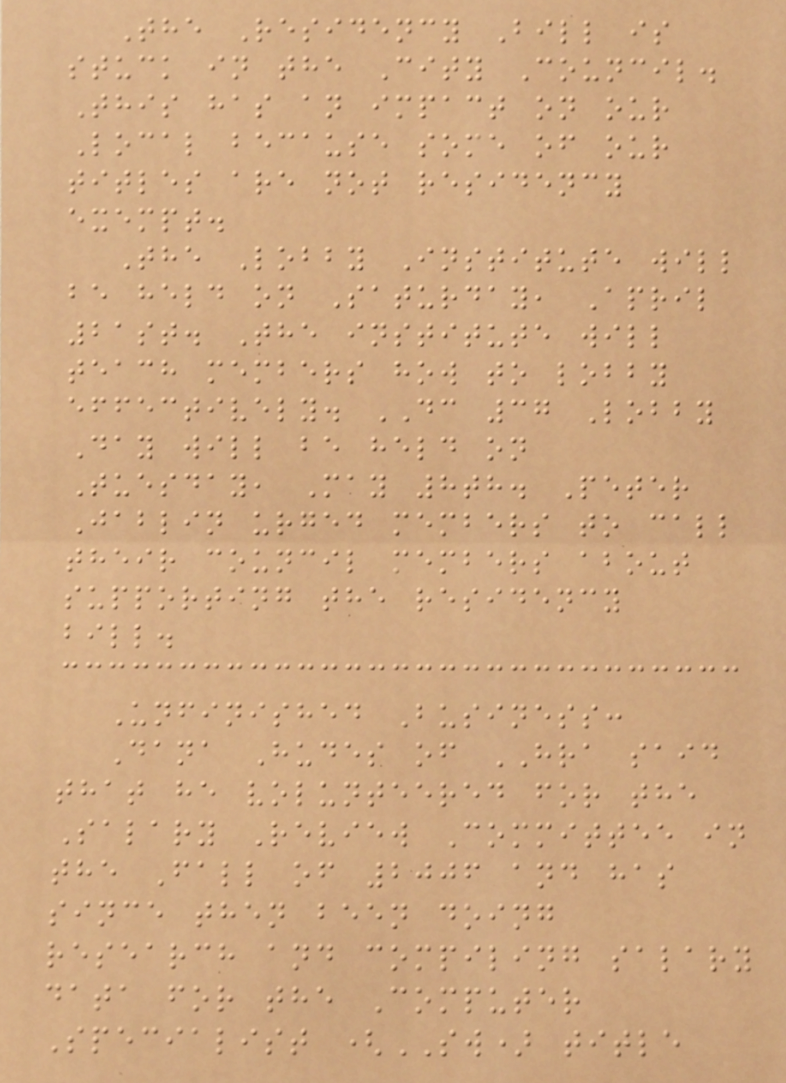The Residency Bill is
stuck in the City Council.
This has an impact on our
Local because some of our
titles are not residency
exempt.
The Lobby Institute will
be held on Saturday, April
21st. The institute will
teach members how to lobby
effectively. DC 37 Lobby
Day will be held on
Tuesday, May 8th. Peter
Jablin urged members to call
their council members about
supporting the residency
bill.
Unfinished Business:
Dana Hudes of HRA said
that he volunteered for the
Salary Review Committee in
the Fall of 2006 and has
since then been doing
research and compiling salary
data for the Computer
Specialist (SW) title
